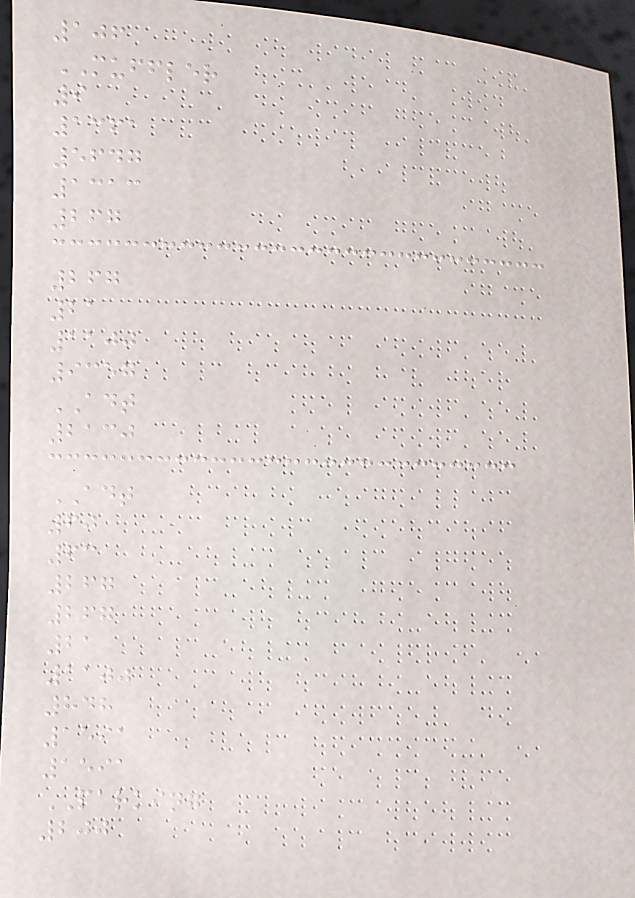106
MUFFLER
9
1361
5647
1313
267
267
21
1100
9357
ADT
2130
ADT
60
63
267
267
21
1100
848
1591
1591
PARKING
200
